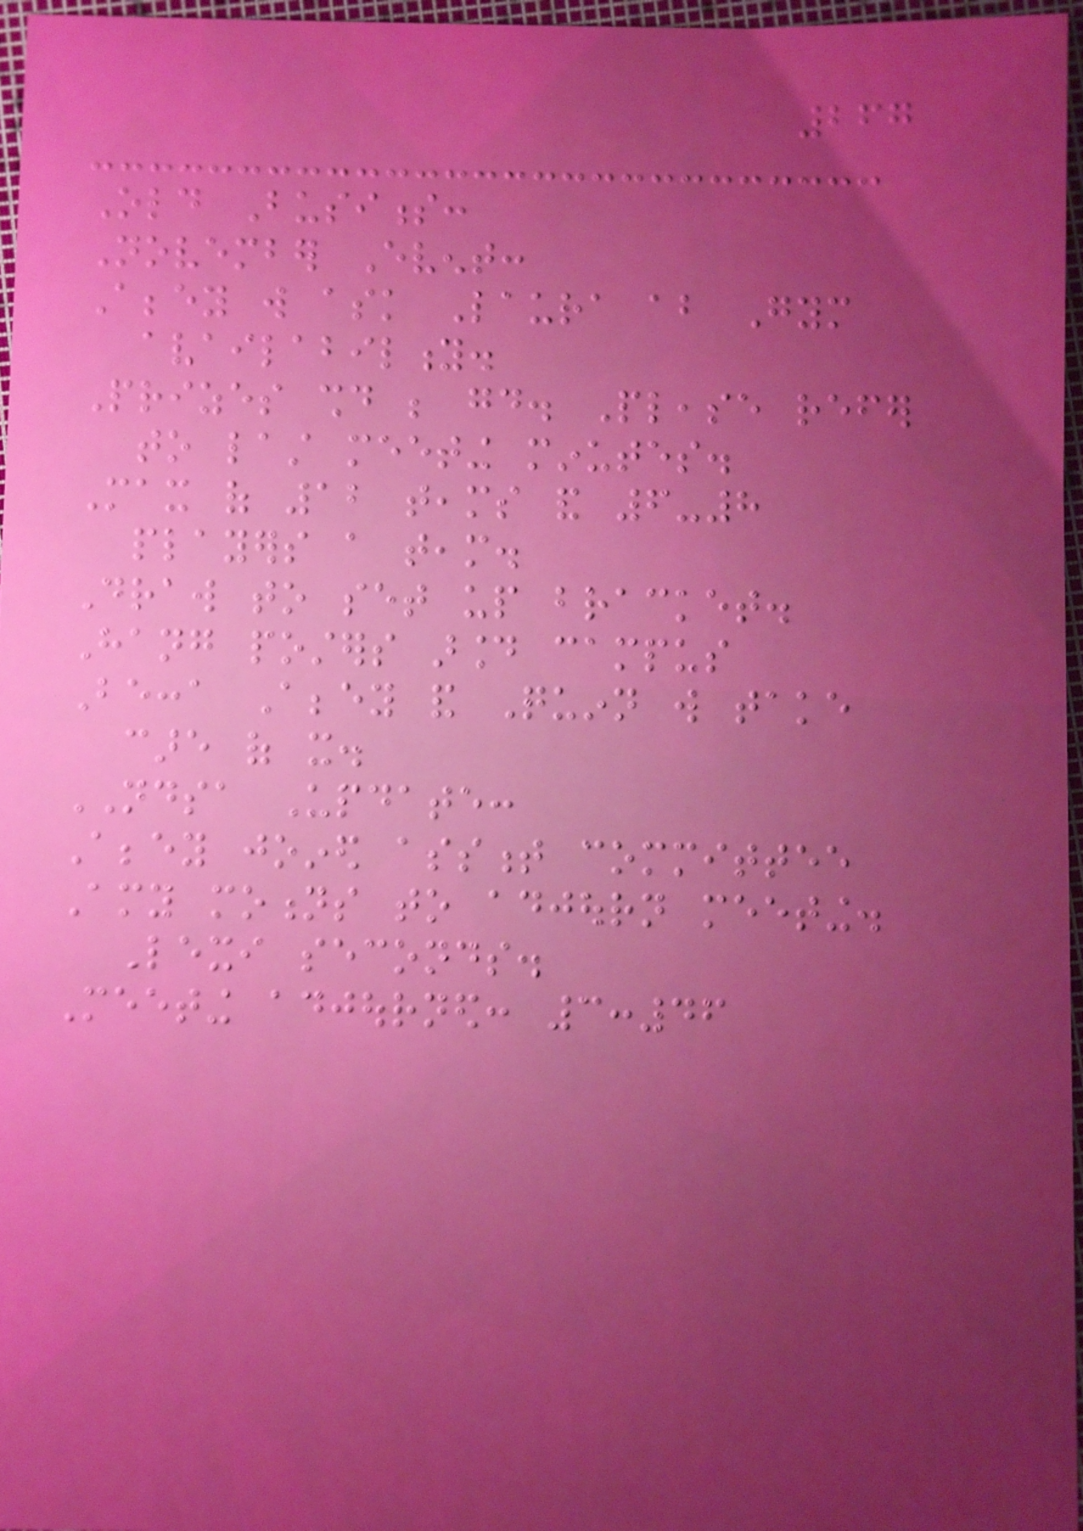267
Old Business:
November Event:
Abbey will ask Laura about Gym
availability.
Prizes should be good. Please refer
to last meeting minutes.
Max of 12 teams and 6-8
players a team.
Draw to set up bracket.
Hang posters around campus
Becca Abbey and Quinn will take
care of it.
NDSA Update:
Abbey joined assment committee
Amy motions to adjourn meeting.
Lexi seconds.
Meeting adjourned: 3:46
